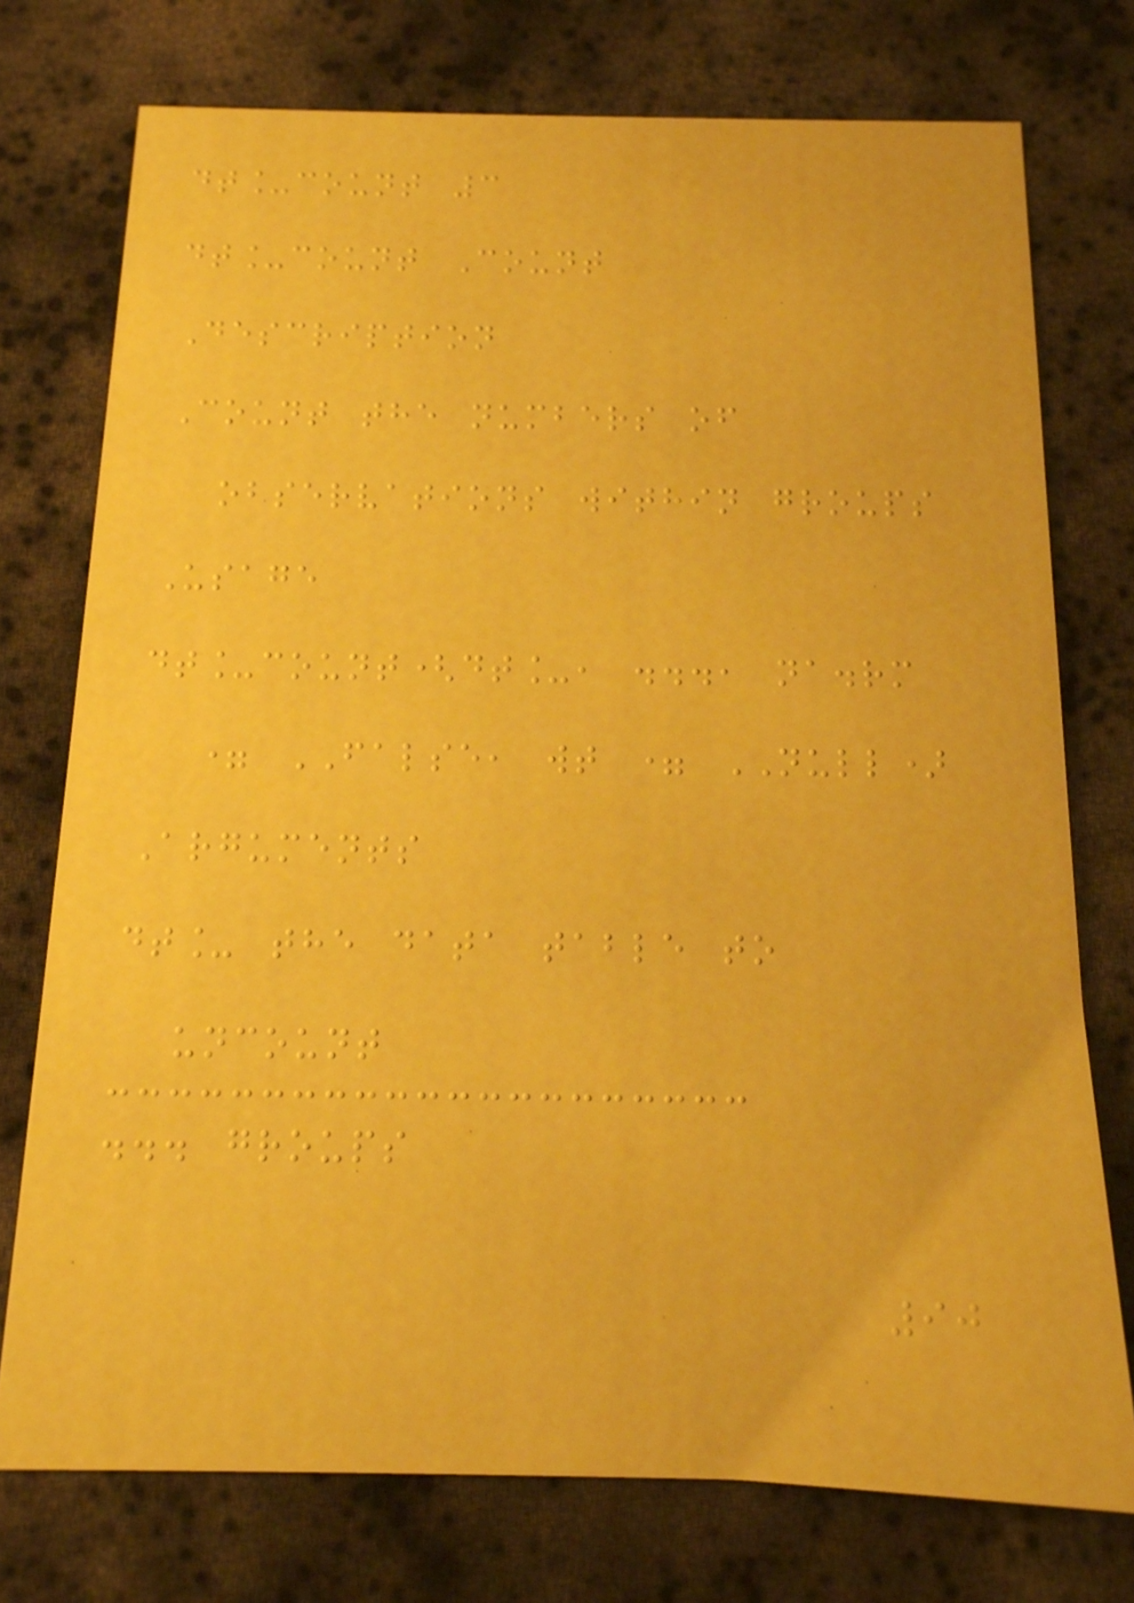dt_count 3
dt_count Count
Description
Count the numbers of
observations within groups
Usage
dt_count(dt_, ..., na.rm
= FALSE, wt = NULL)
Arguments
dt_ the data table to
uncount
... groups
90
